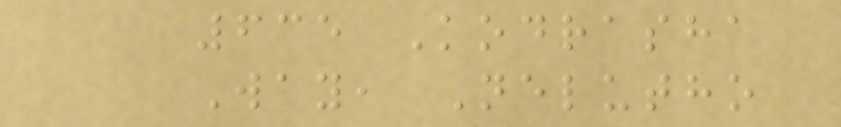635 Kodrasha
Way, Nelutho
